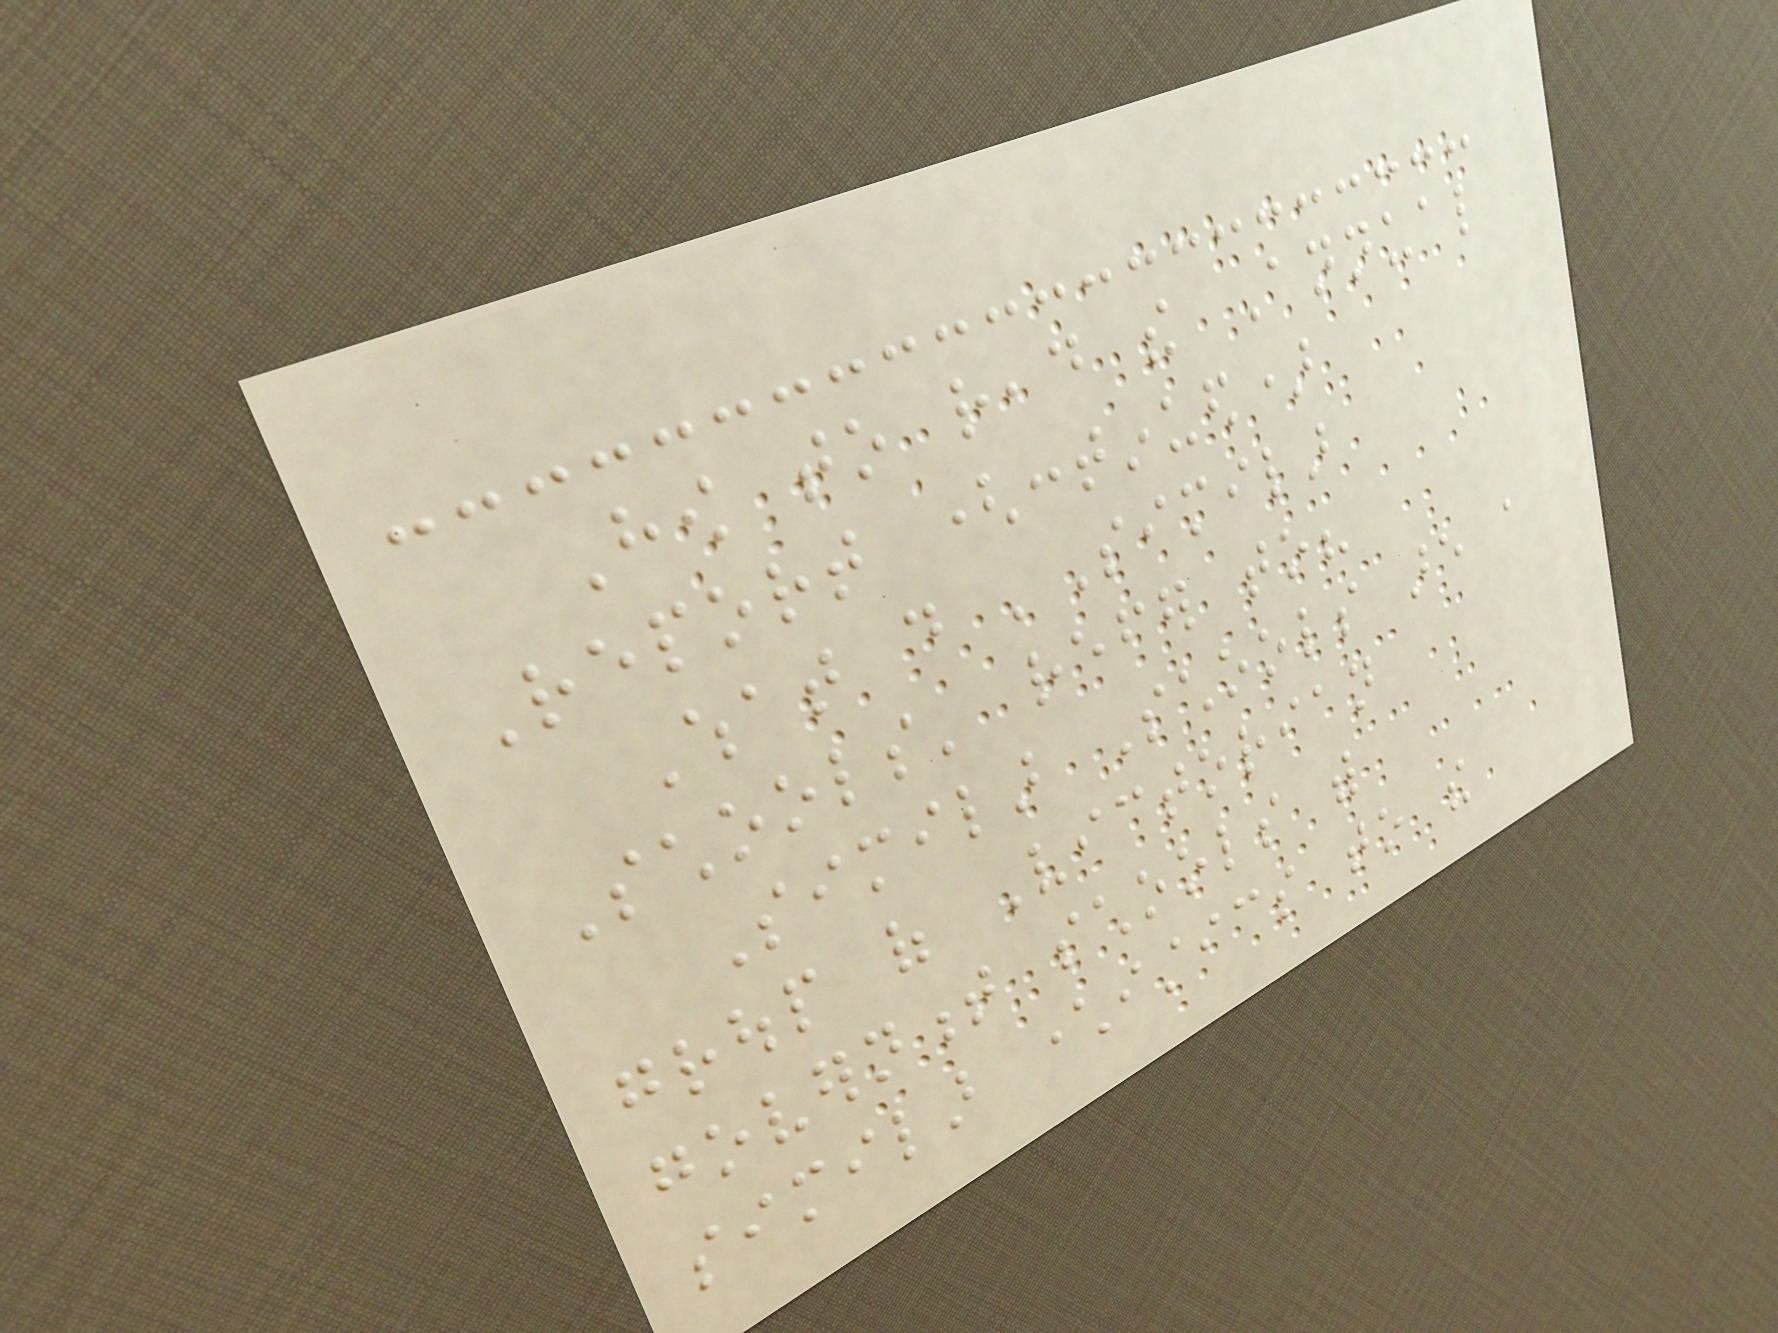How to read the Annual
Report (continued)
What do 'Similar
Schools' refer to?
Similar Schools are a
group of Victorian
government schools with
similar characteristics to the
